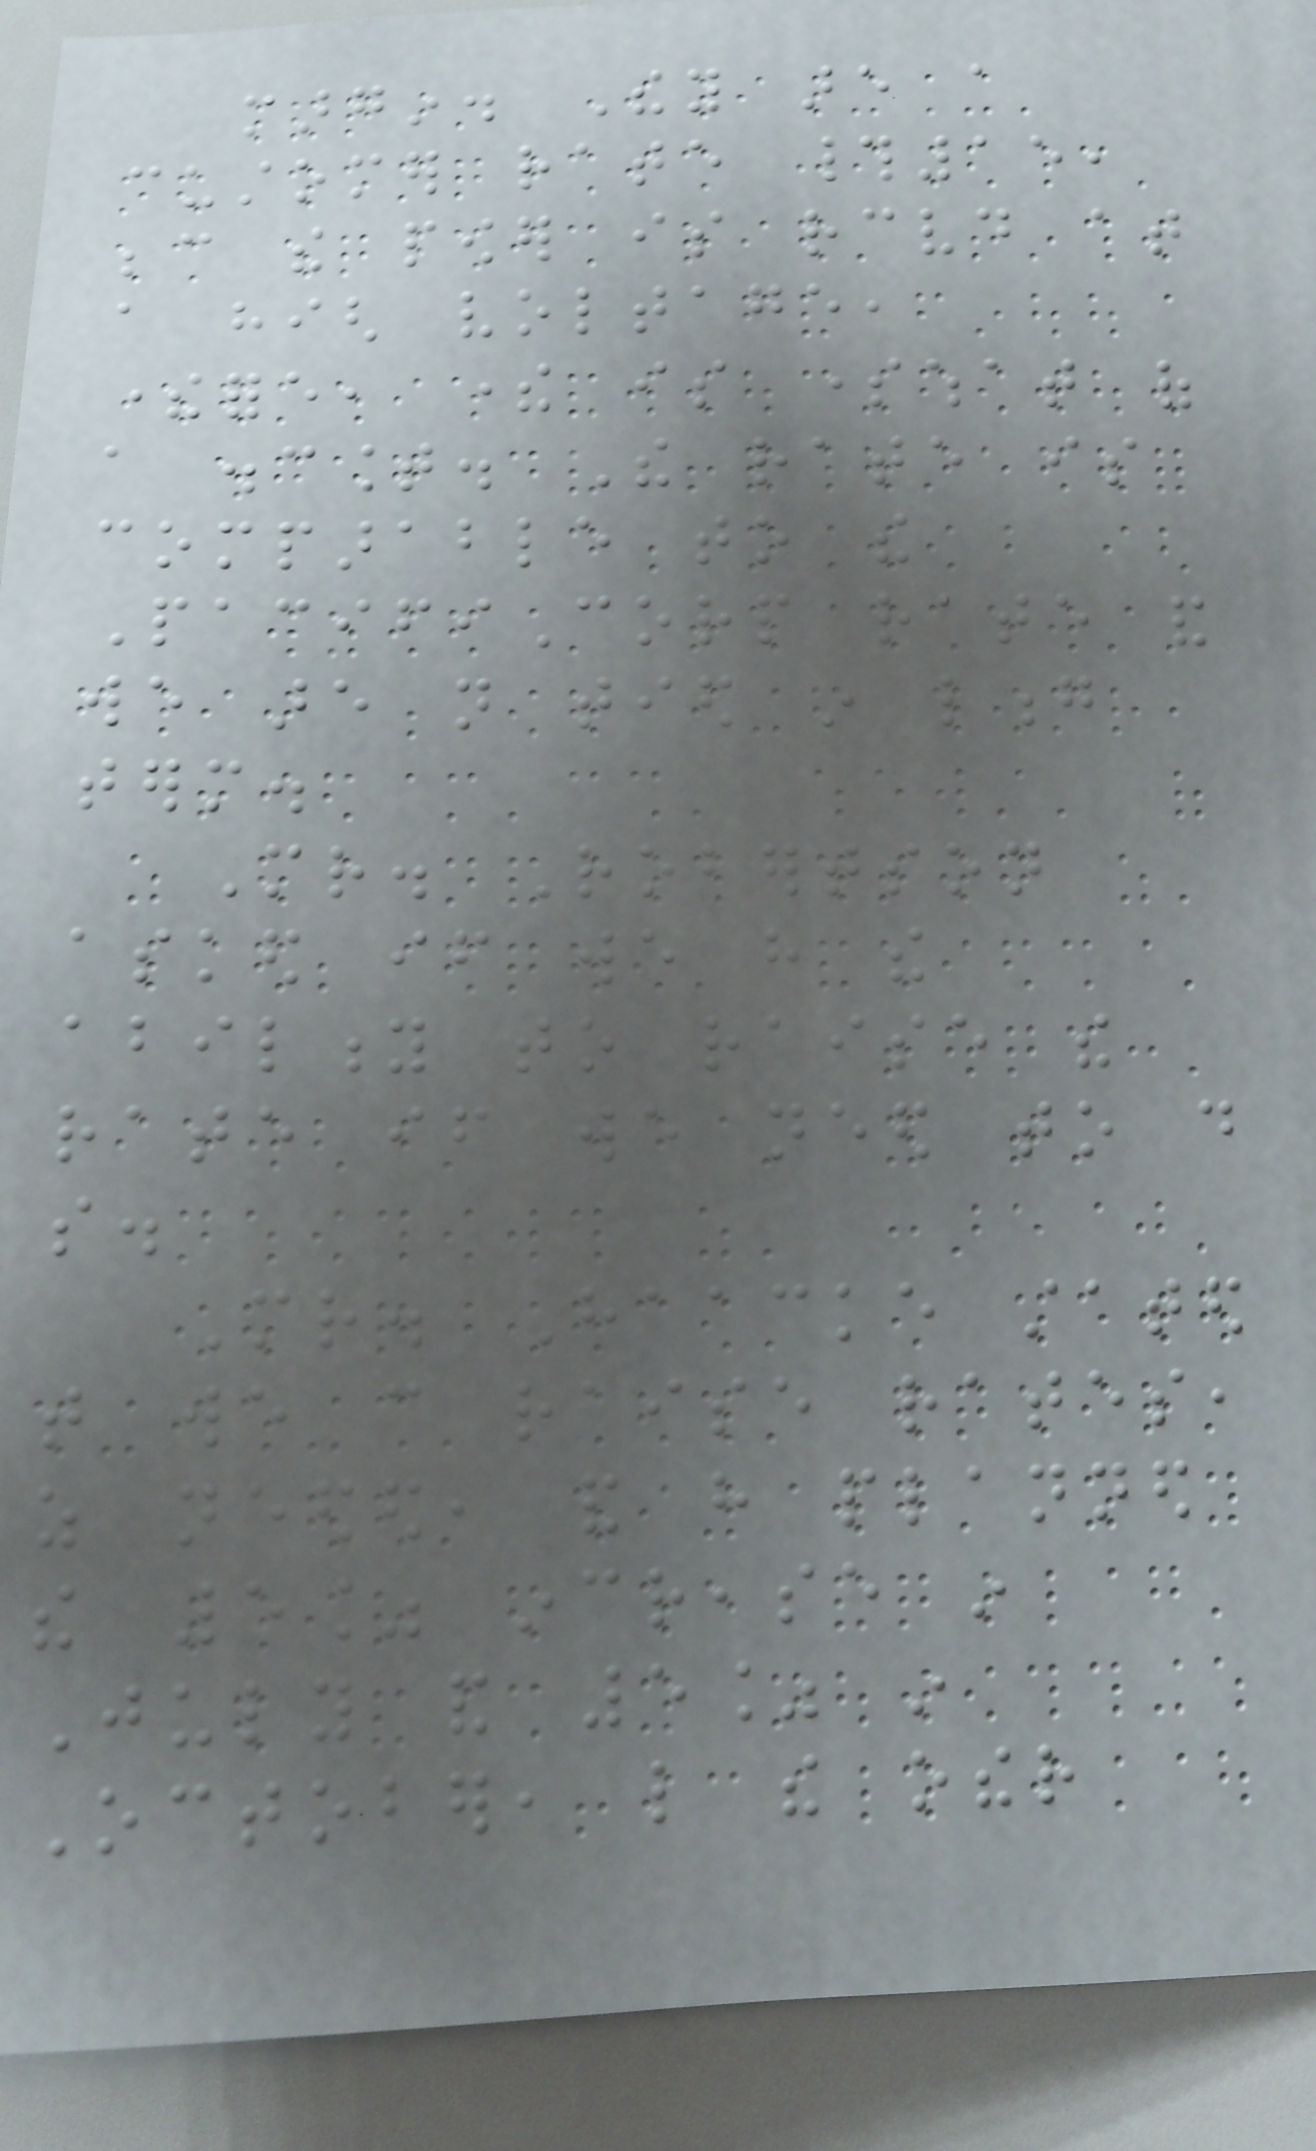margin. They are a
customer rate #15,
because the power is received at
a high voltage,
therefore, there is somewhat of
a discount. The rate is
comparable to the
PacifiCorp rate and
we are not tied in long
term.
Mr. Robertson
asked if we have the
ability to raise the
rate if we need to do
so.
Mr. Haacke stated
that we can raise rates,
as needed, and have planned
the 5% increase in
July and 5% in
October, like the other
